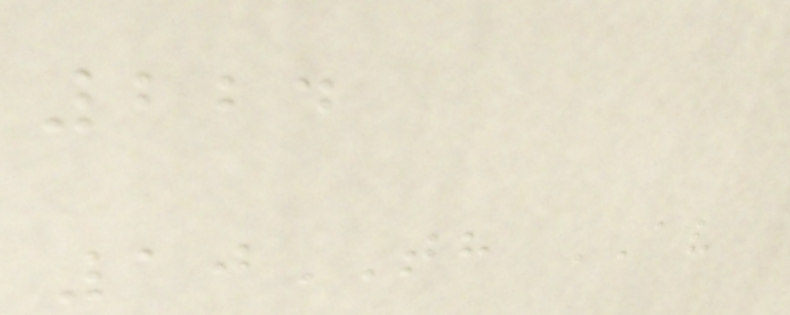224
10TH AV
